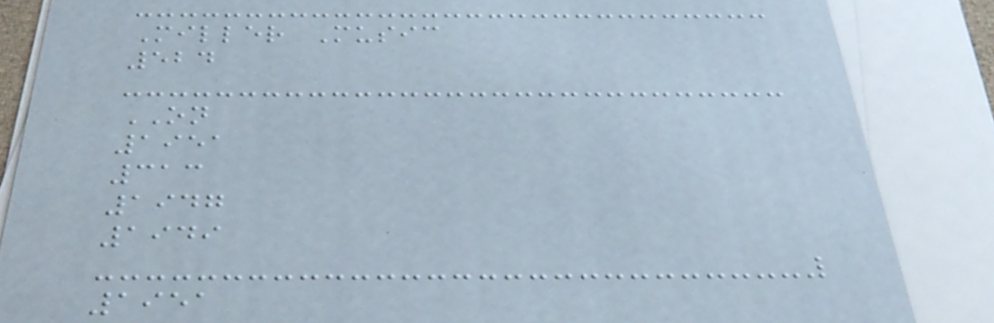Miller Music
524
ON
1951
313
1947
1949
1951
